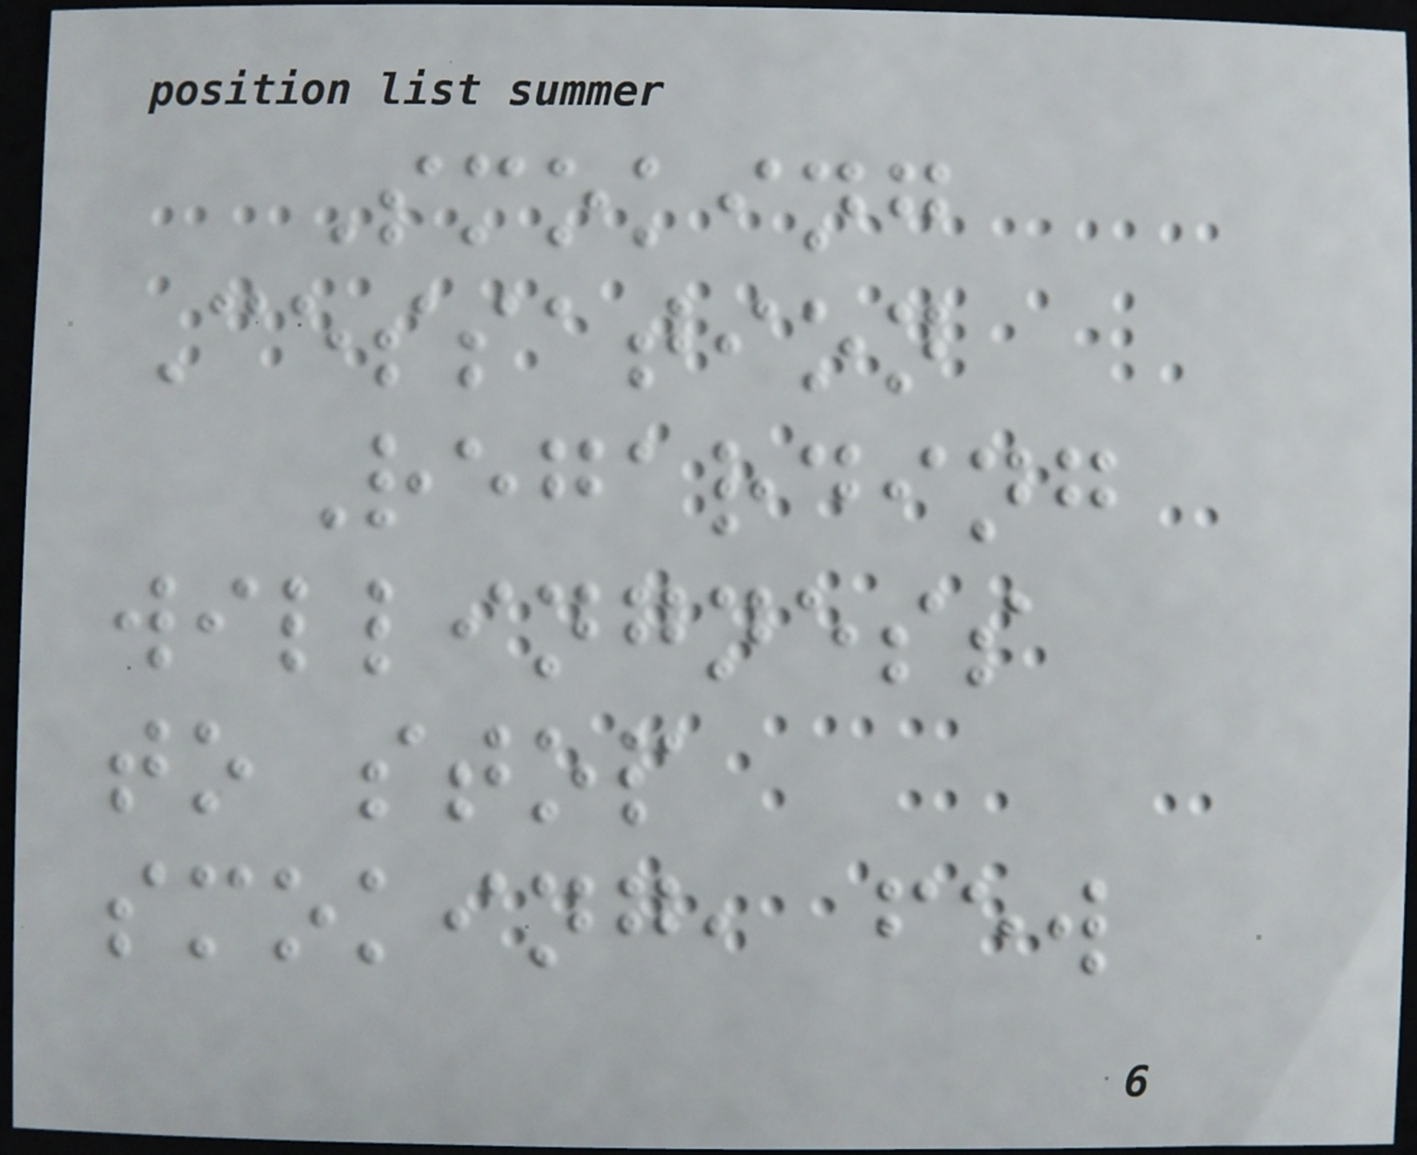Smoking
Cessation
Regarding
willingness
to stop
smoking, few
